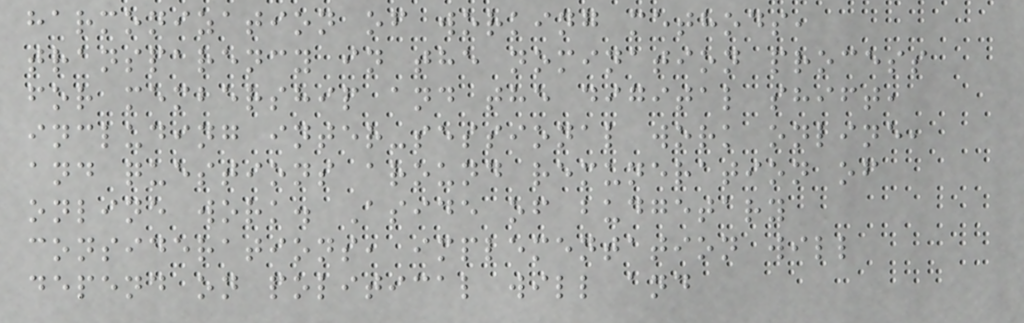harmonization of working methods,
transparency in the nomination process
for membership and the digital shift,
including inter-sessional work online,
and questions around remuneration of
online work. Aside of budgetary
considerations, implementation will
depend on political will and
